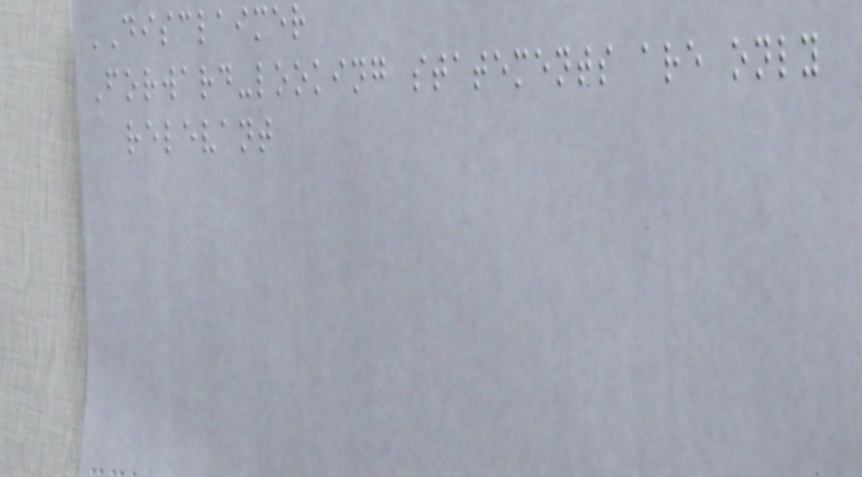DISCLAIMER
Forward-looking statements are only
relevant
